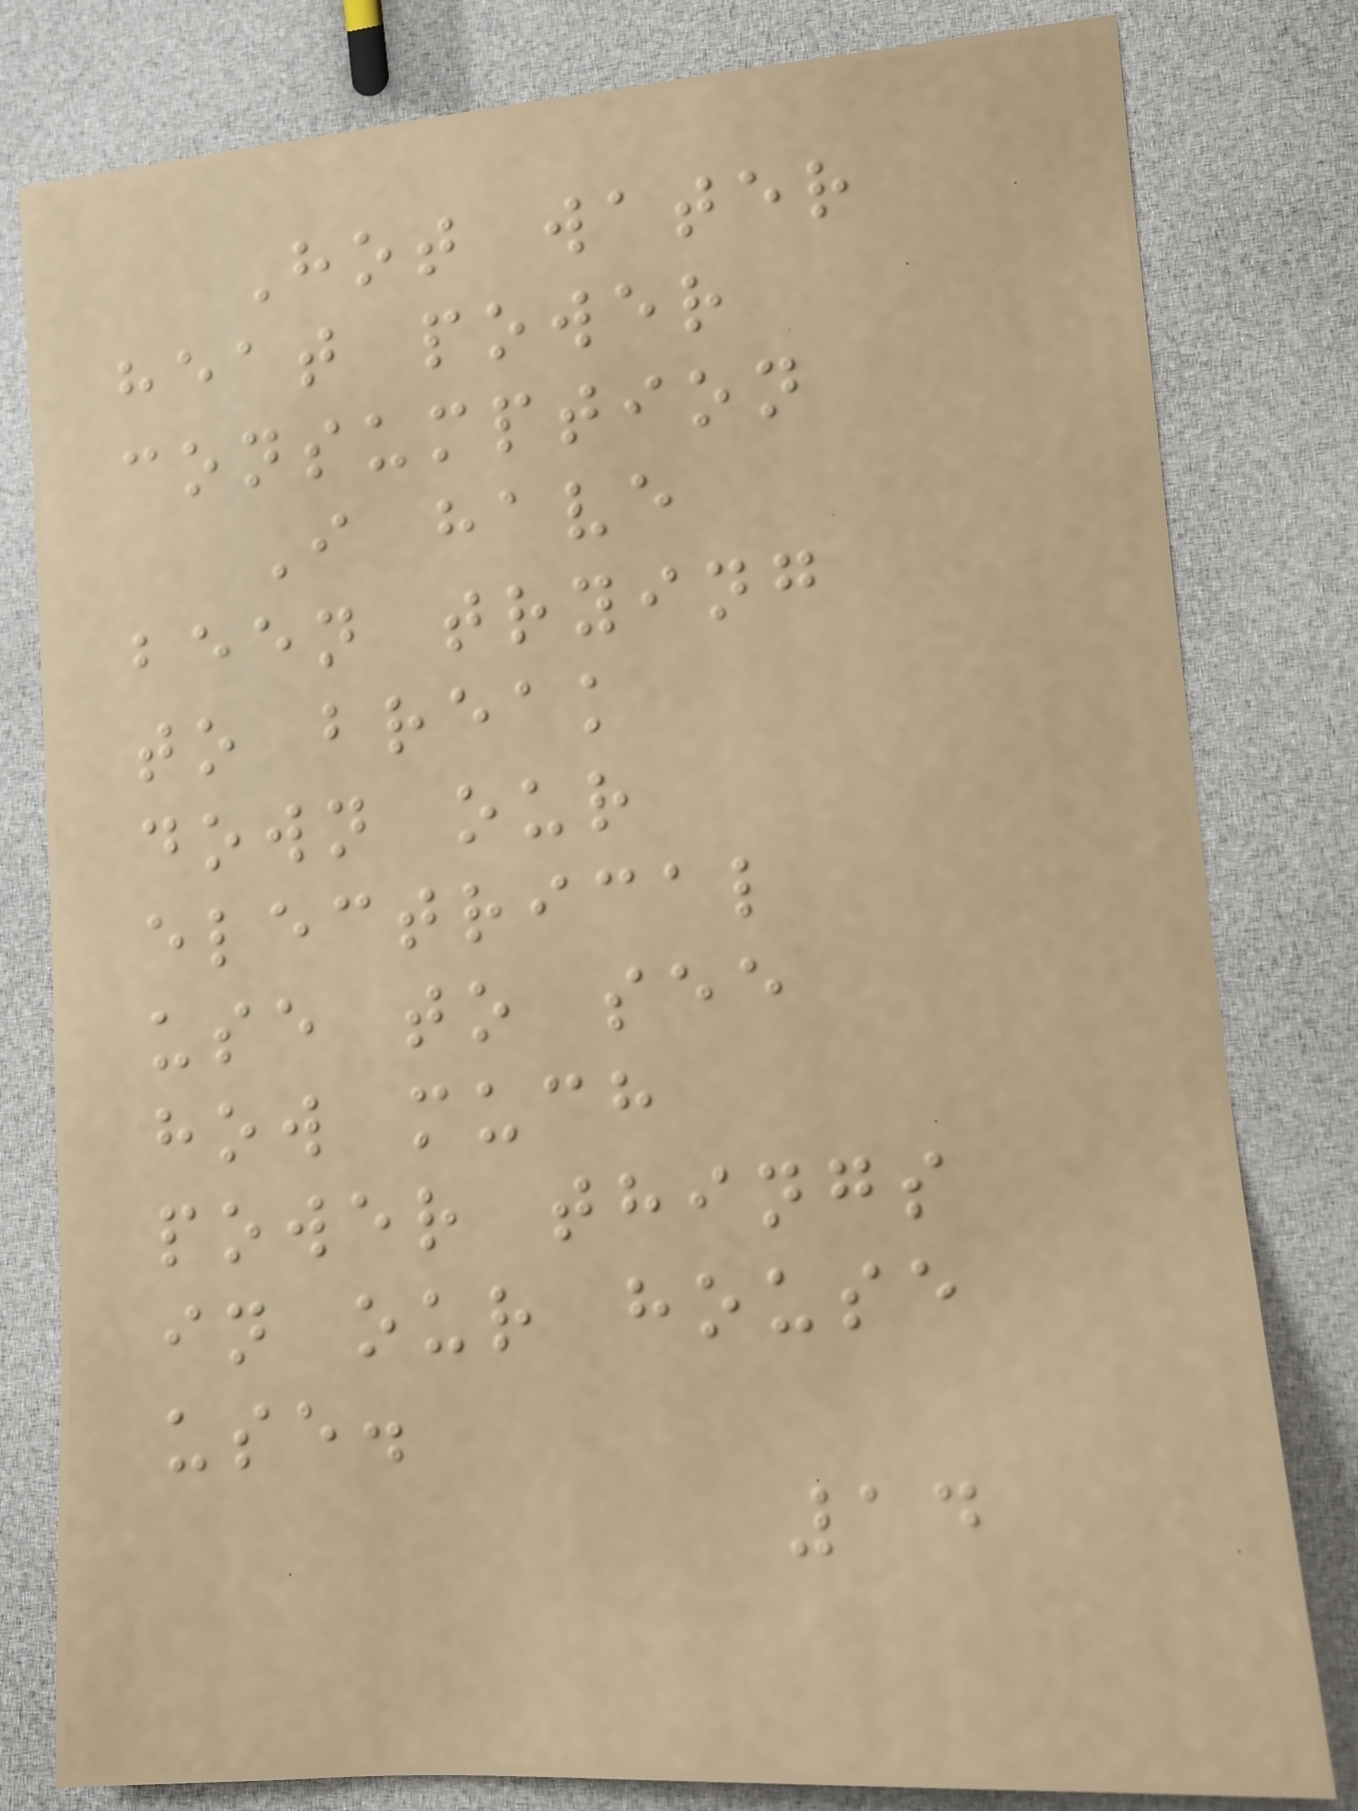Hot water
heat power
consumption
I have
been trying
to break
down our
electrical
use to see
how much
power things
in our house
use.
14
